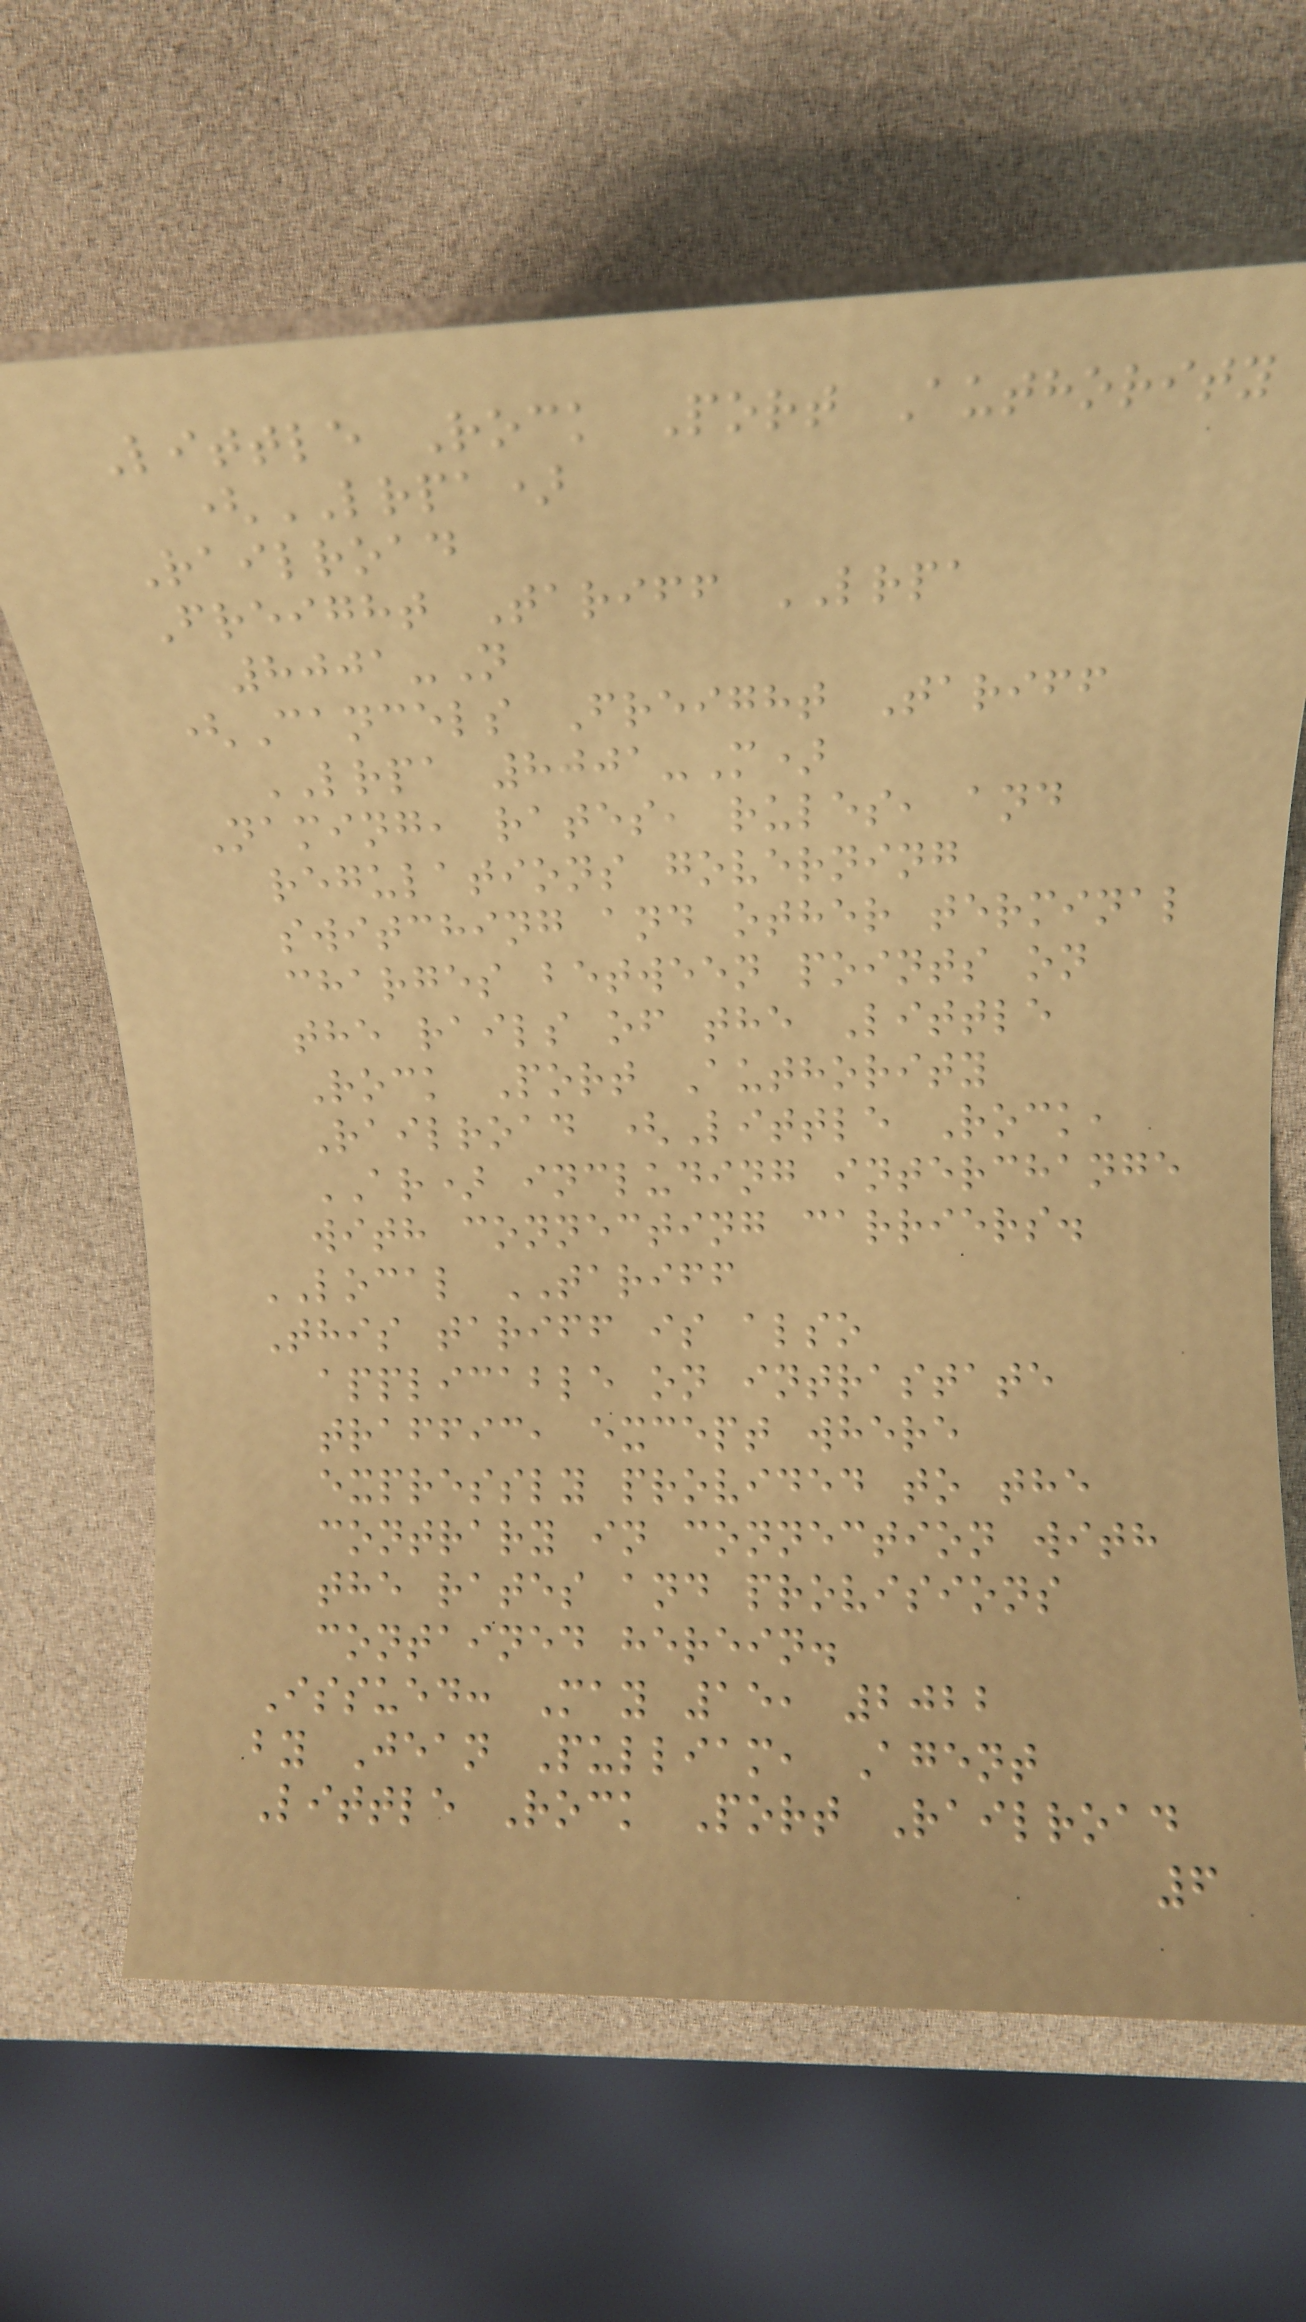Little Rock Port Authority
(LRPA)
Railroad
Freight Tariff LRPA
8001-N
(Cancels Freight Tariff
LRPA 8001-M)
Naming, rates, rules, and
regulations governing
switching and other terminal
charges between points on
the rails of the Little
Rock Port Authority
Railroad (Little Rock,
AR) including interchange
with connecting carriers.
LOCAL TARIFF
This tariff is also
applicable on intrastate
traffic, except where
expressly provided to the
contrary in connection with
the rates and provisions
contained herein.
Issued: May 15, 2022
by Jean Pulliam, Agent
Little Rock Port Railroad
6
